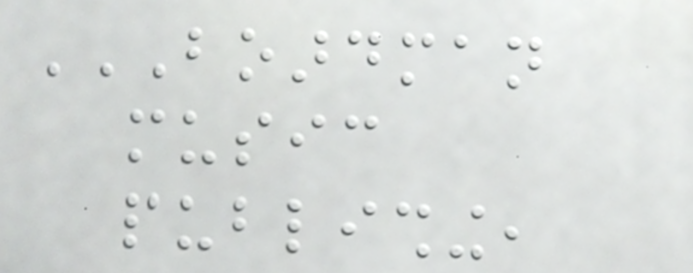BOARDMAN
MUSIC
PUBLISHING,
